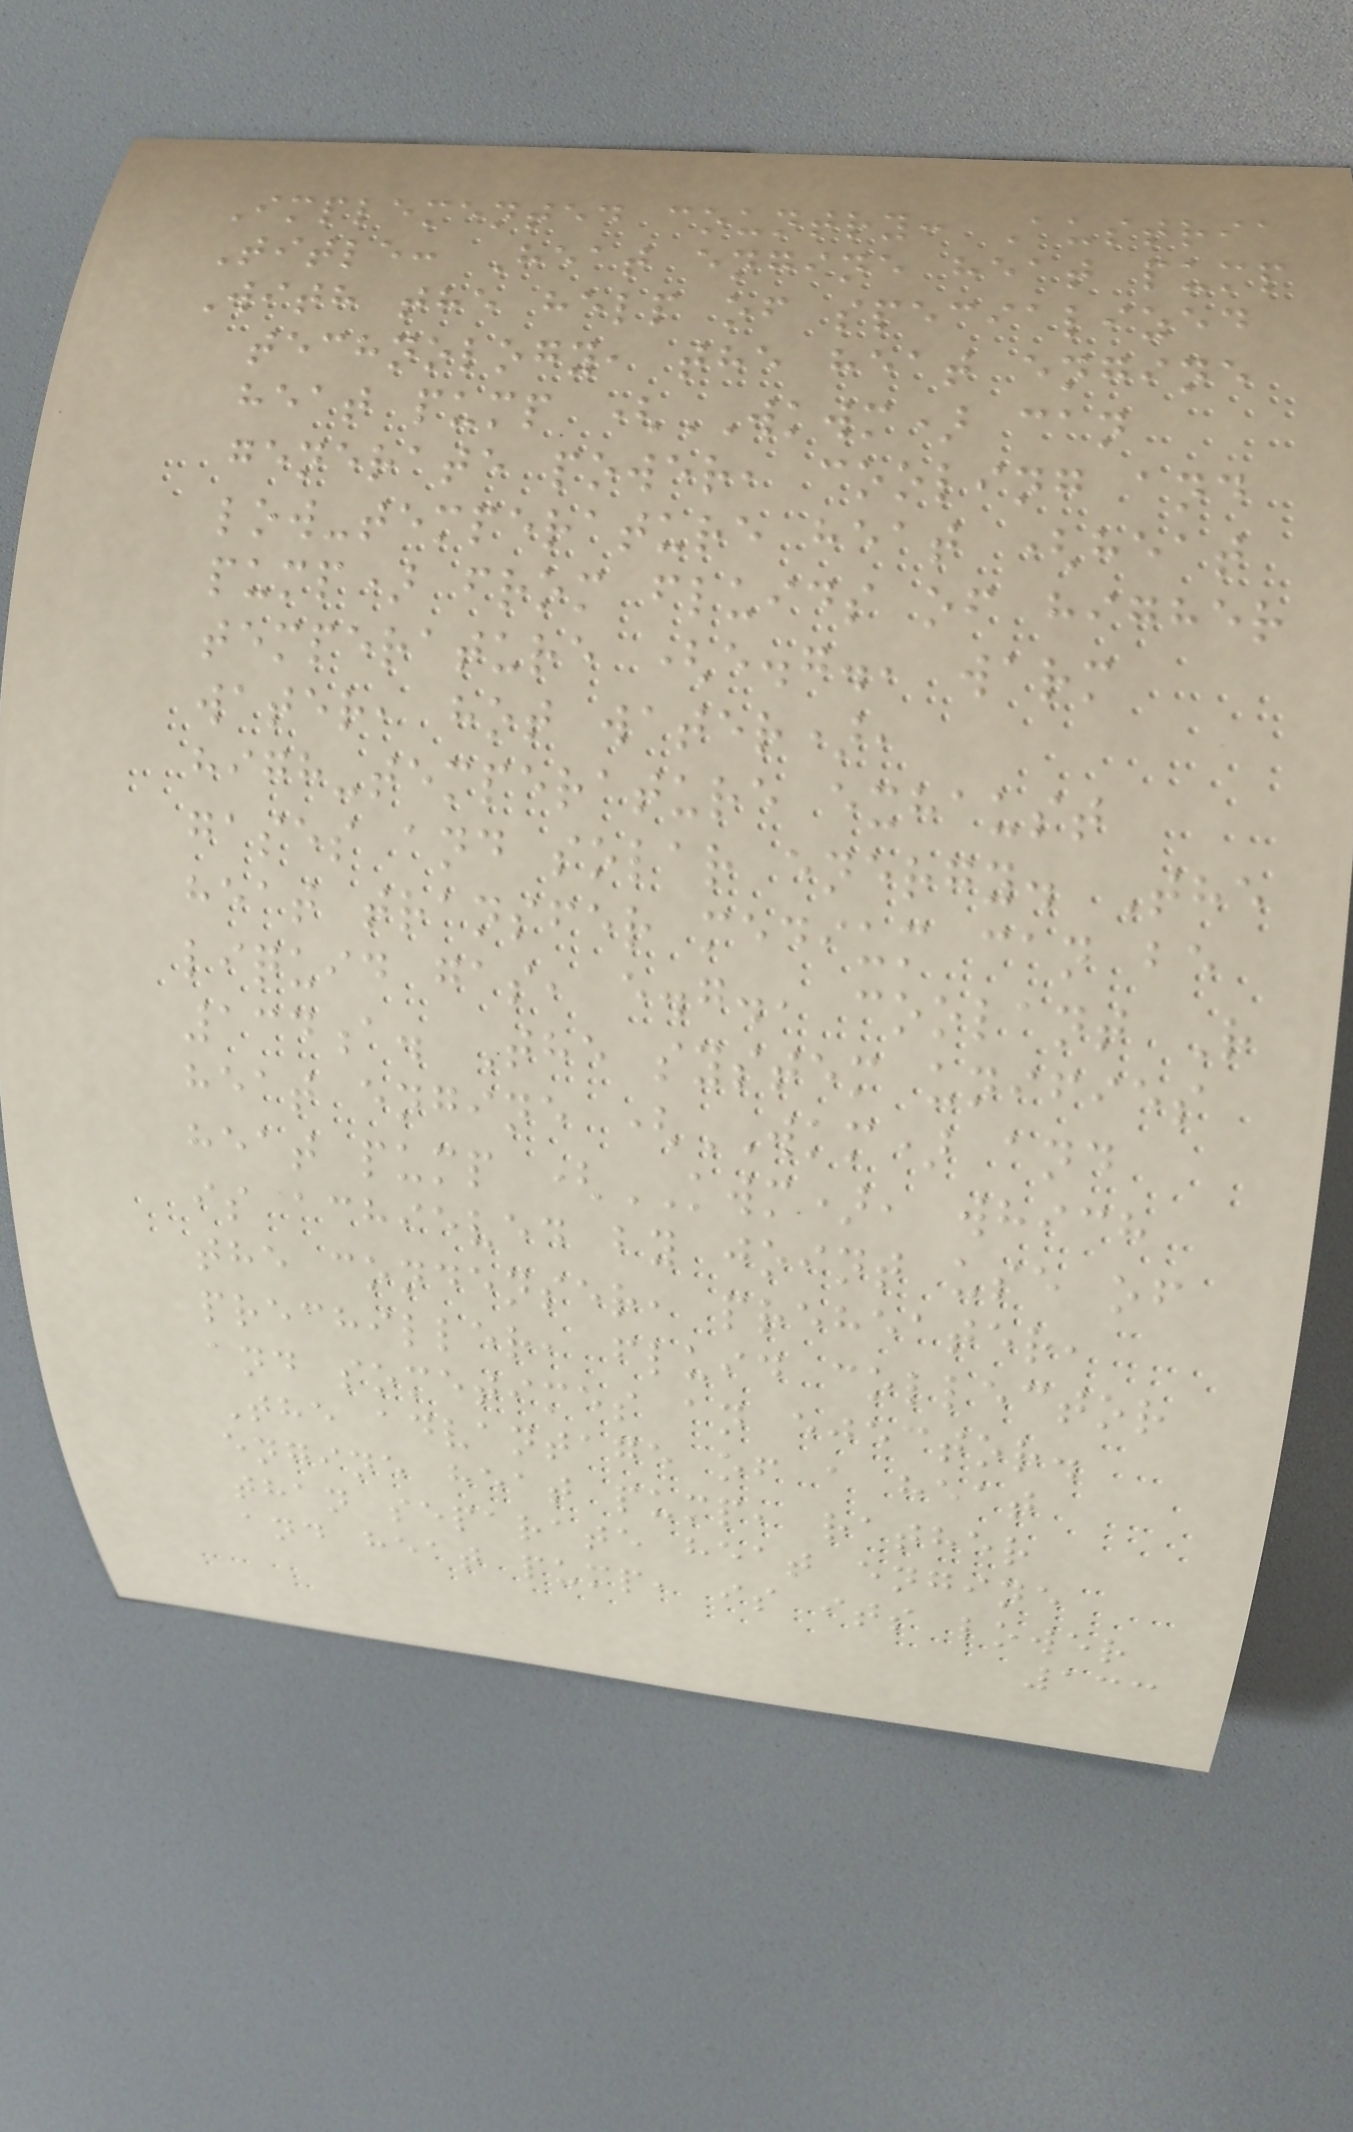Implemented country: Austria
Title: Heat engine heat pump
With the help of specialized
technology, the heat engine
heat pump (WKWM) can
generate power, cooling and
low-temperature heat (heat
pump) from fluids of higher
temperature (e.g., warm
water, hot water),
high-temperature exhaust
gases and solar energy. The
heat transfer medium can be
liquid gas, e.g., coolant R
134a. The system unifies
heat engine (WKM) and
heat pump (KWM), which
is achieved by joint use of
the condenser, preheater,
prechiller, fluid collector
and sometimes an ejector.
The advantage of a heat
engine heat pump, rather
than separate heat engine
and heat pump, is its lower
133
